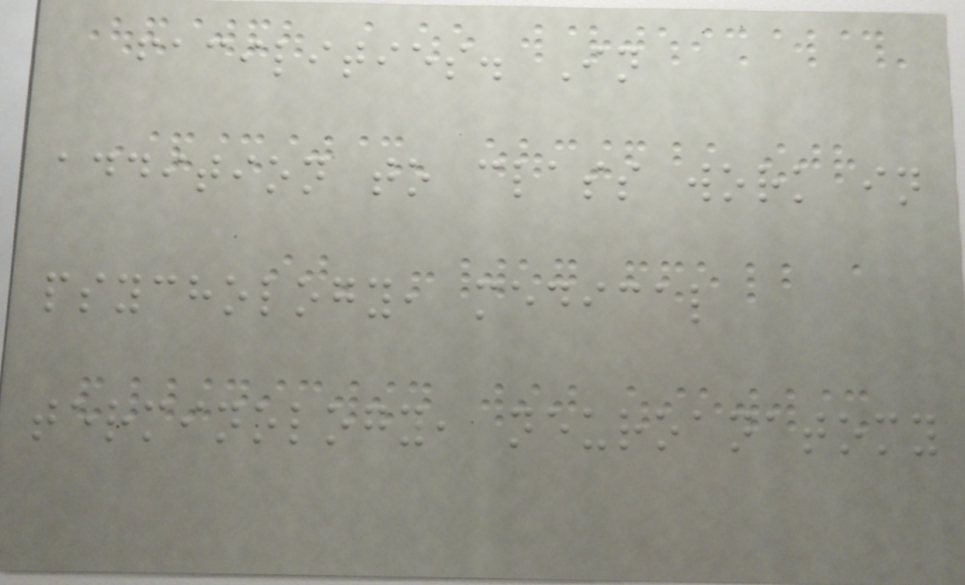facilities. In
addition to class work in
psychology, medical
terminology, neuroanatomy
